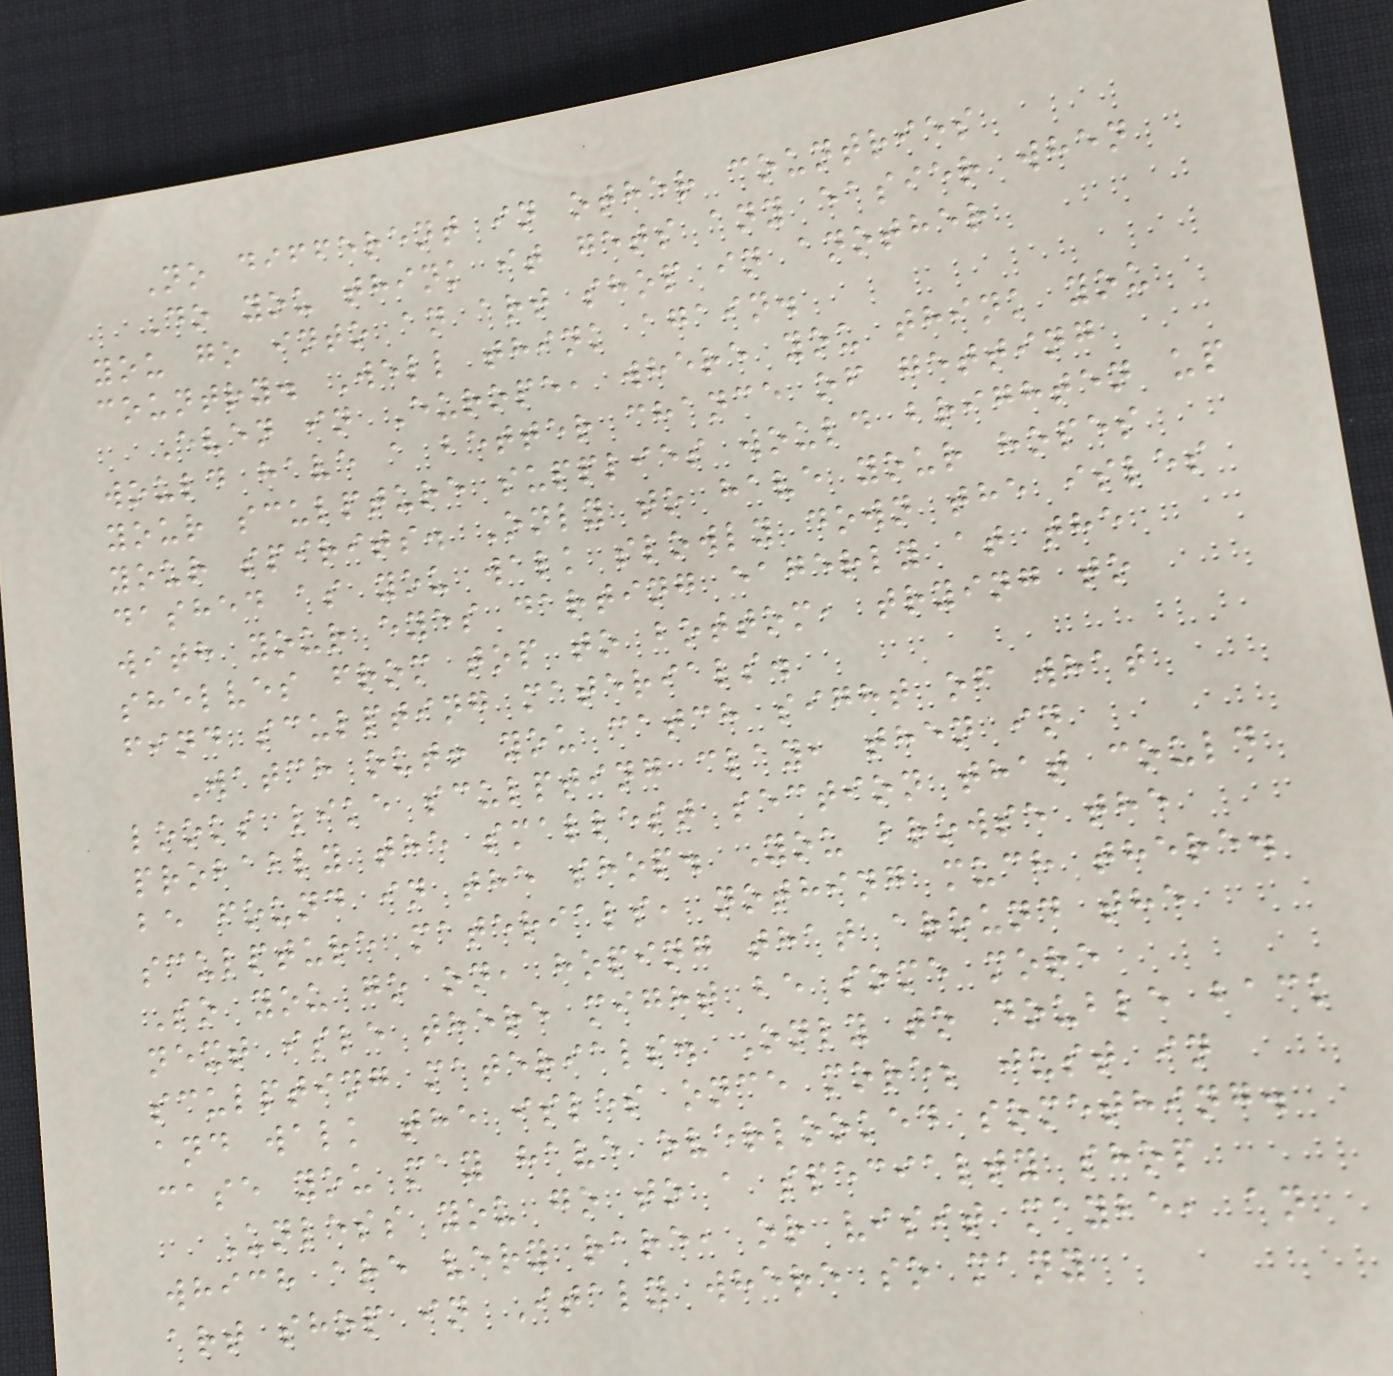No different in other countries
Do you think it gets any easier when
you go into an art shop in another
country. Well think again.
Even in Europe, where you think you
would have a better chance of getting
your sculpture supplies would brighten up
your spirits. Only to have your hopes
dashed as you walk slowly down the isles
with your eyes darting eagerly at the
shelves from top to bottom, trying to
find sculpting materials.
Watch out! you catch sight of what
looks like sculpting clay, then in
probably the smallest section that could
be found in the shop. You browse the
sculpture materials, nothing much there.
So you go on, hoping that around the
next isle there might be some more
sculpting materials. Only to double back
and walk the isles once more; just in
case you may have overlooked something.
Unless you go to a specialty shop
which are very rare, or visit maybe, an
art shop in Italy where so many
